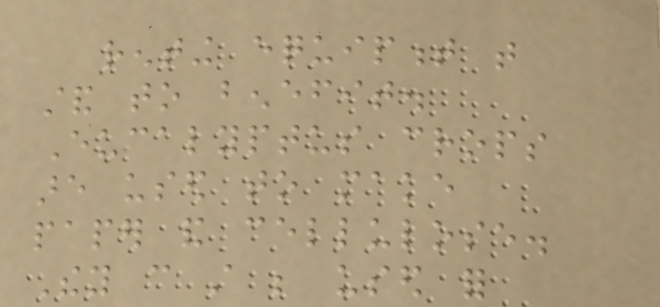renting equipment that
stand to benefit.
Eucalyptus crops
are used to make
paper and cellulose.
They can still be used for
